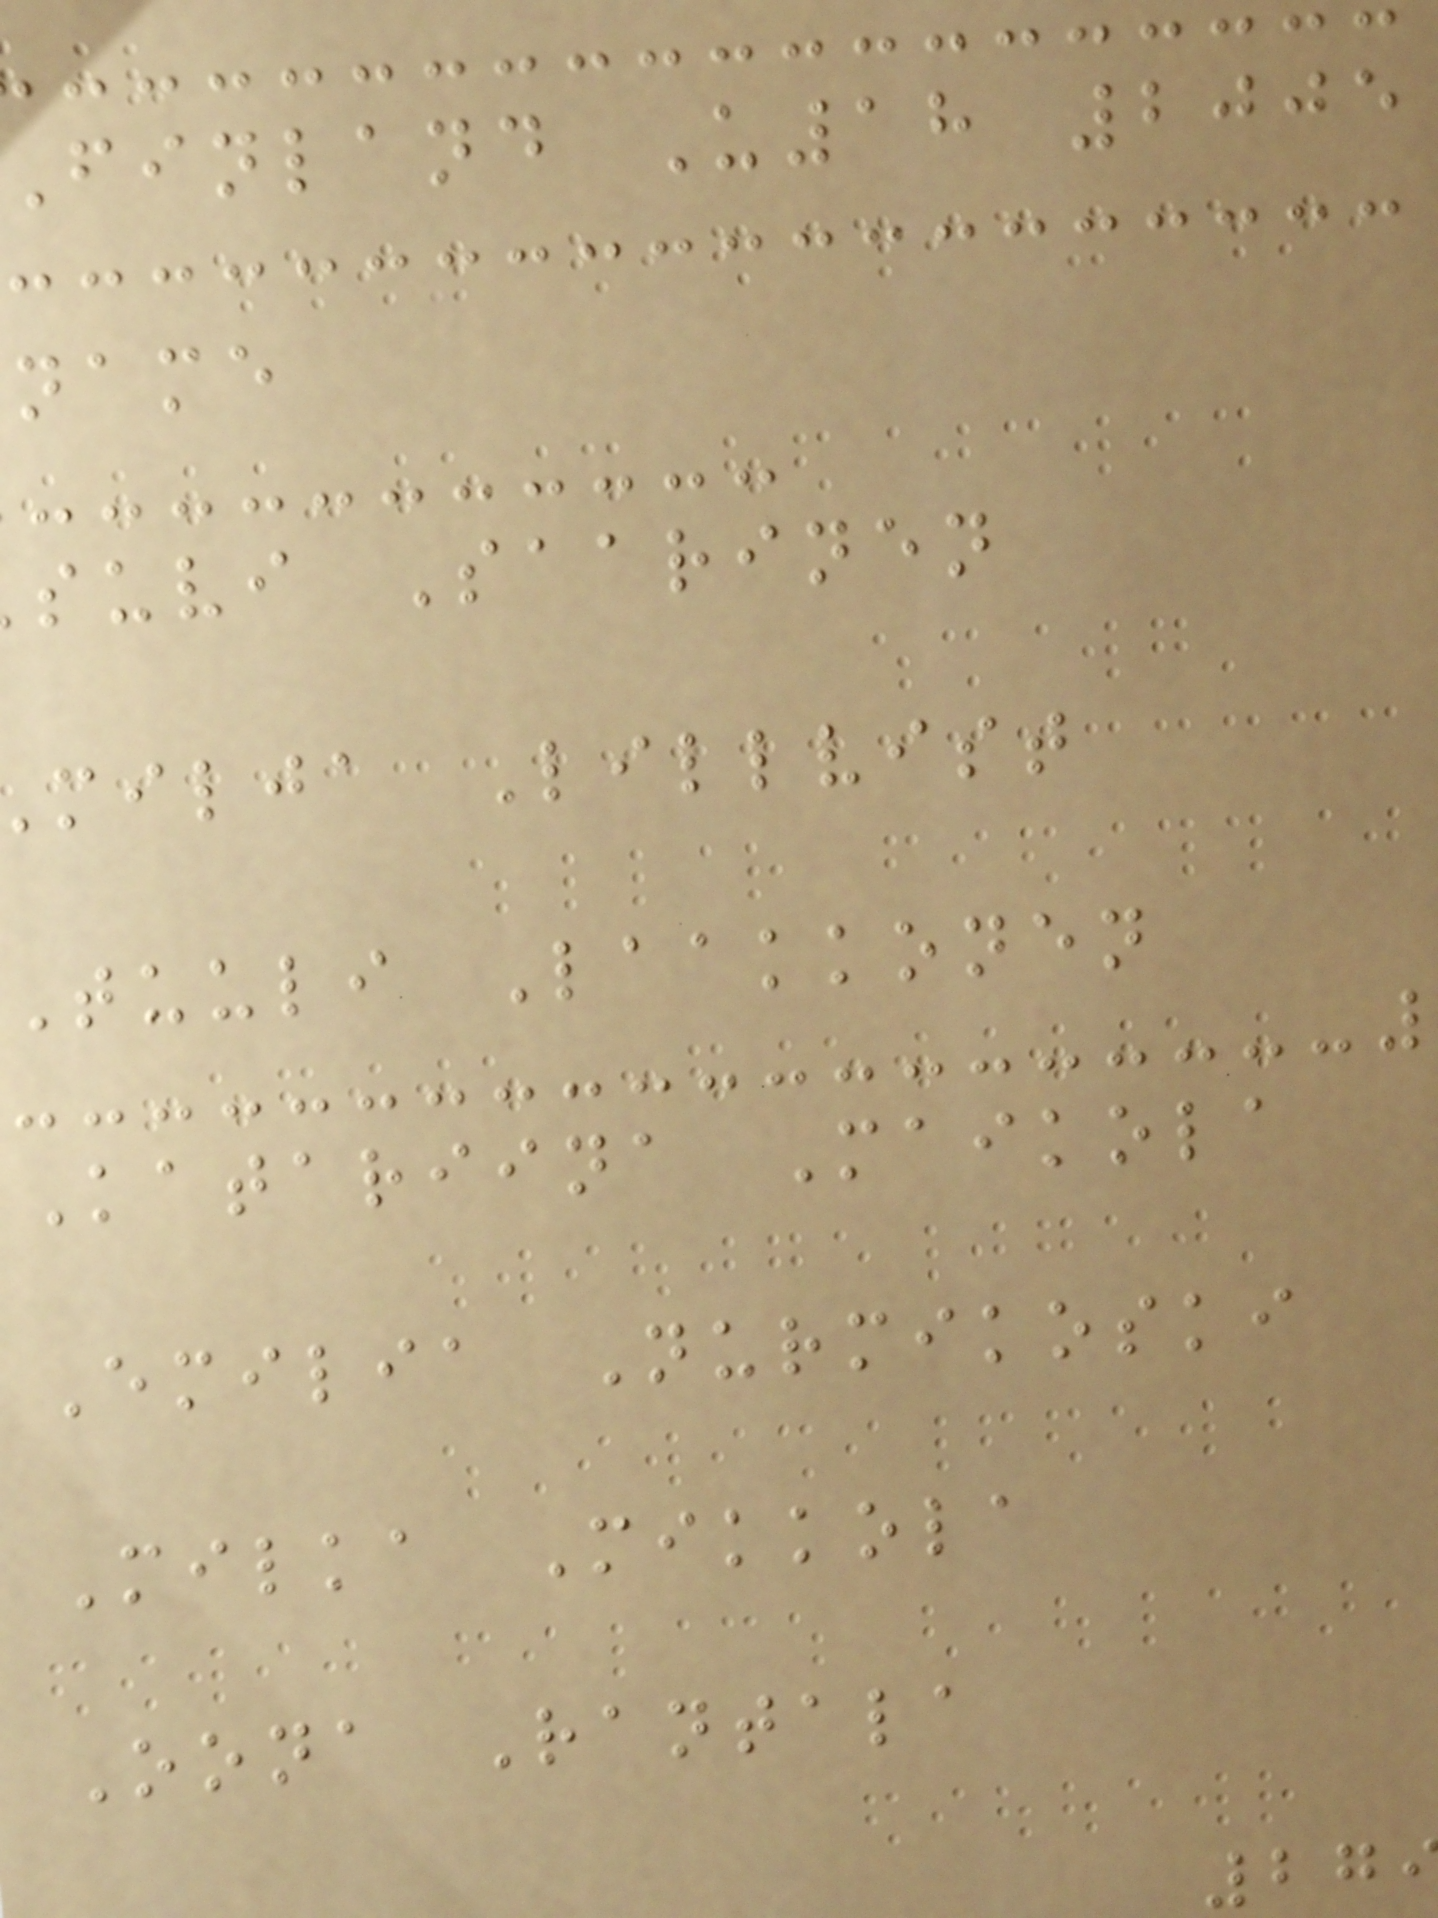finland U18 2005
name
suvi Saarinen
milja Lillvist
Tuuli Laakkonen
Katariina Maikola
Emilia Nurmikoski
Milka Mikkola
Oona Rantala
